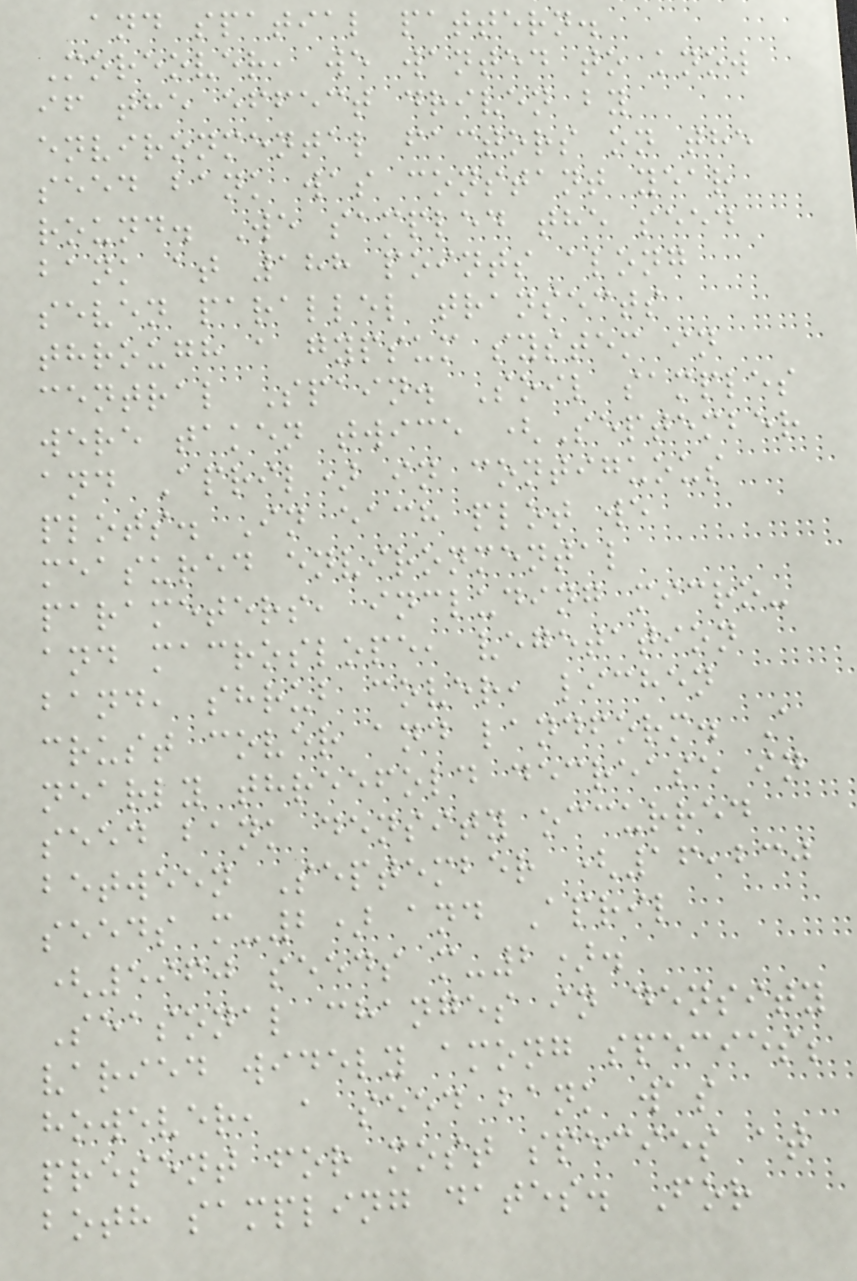and spatial pattern.
Moreover, we wanted to know
if the effect driven by
environmental factors on the
seed bank was constant year
round. We sampled the seed
bank at 188 points along
seven parallel transects
through a gypsum system in
central Spain. Soil samples
were taken twice (September
and April) in contiguous
plots. In each plot we
measured environmental
parameters, including micro-
and macroslope, vegetation
band, shrub cover, lichen
crust cover and landform. A
nearly threefold decrease in
seed bank density occurred
between September (16,230
seeds m-2) and April
(5960 seeds m-2).
Seasonal changes in density
varied widely among species;
however, a seed bank was
present for most species at
both sampling dates. For
